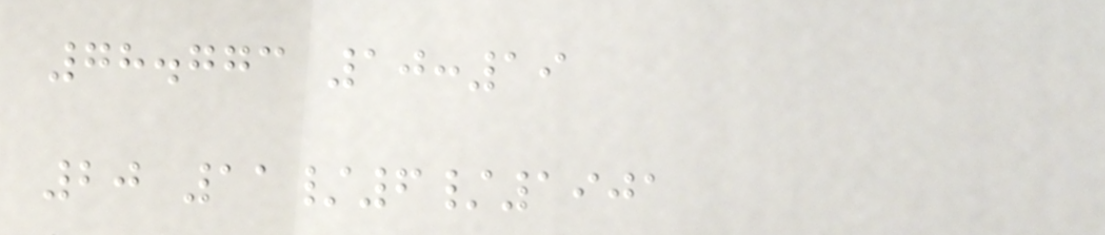78.773 10:19
20 11/6/1901
